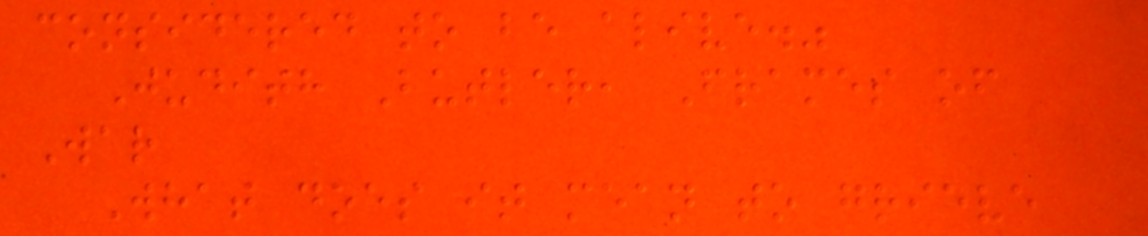considered to be alive."
Judith Butler, Frames of
War
What does it mean to grieve
